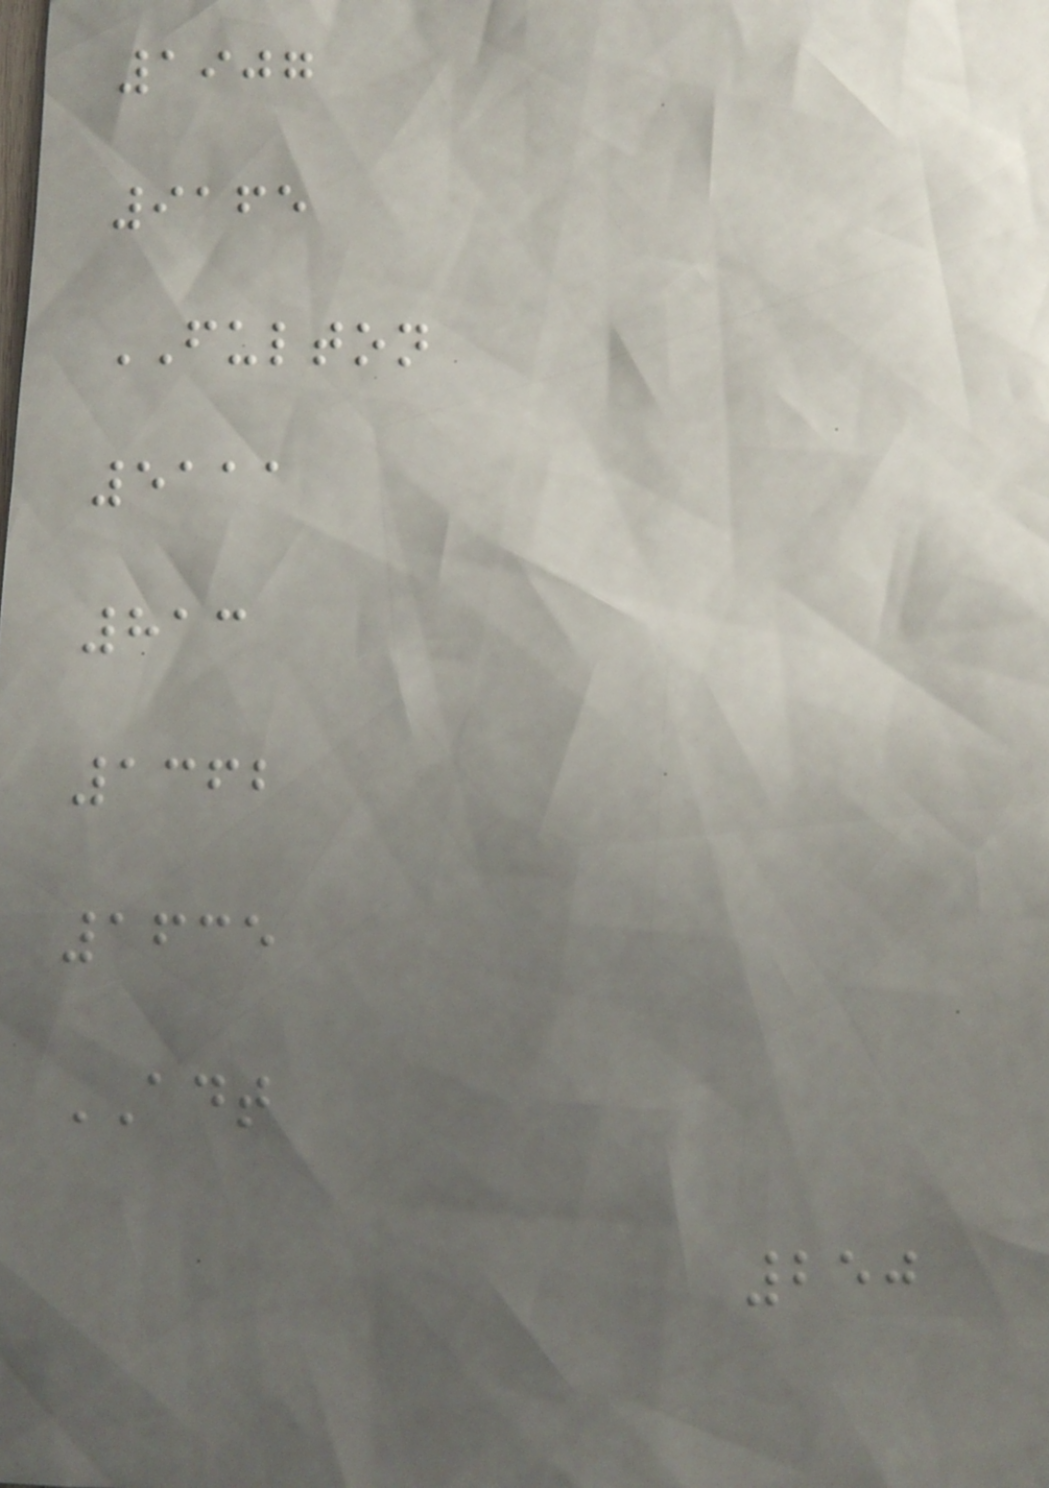1907
9165
FULTON
5111
813
1362
1635
ADT
250
